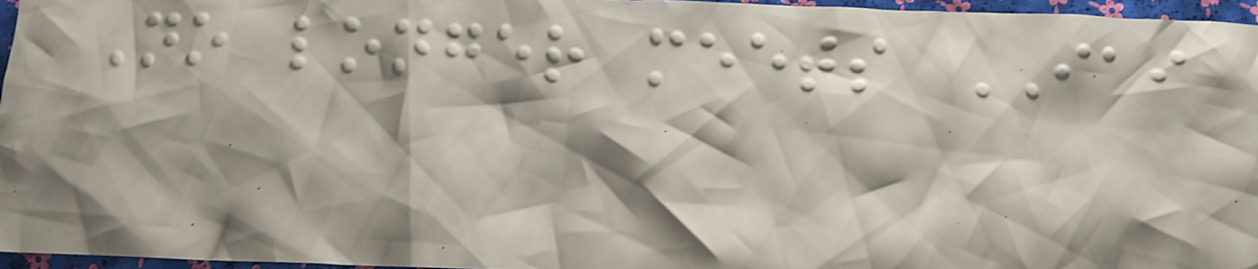No longer meets IAI
